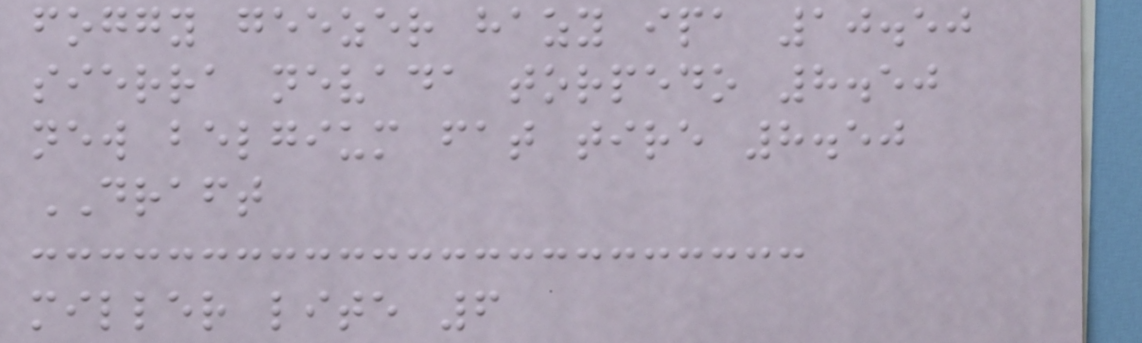foggy geezer hazy ipa 10.50
sierra nevada torpedo 8.50
new belgium fat tire 8.50
DRAFT
miller lite 6
